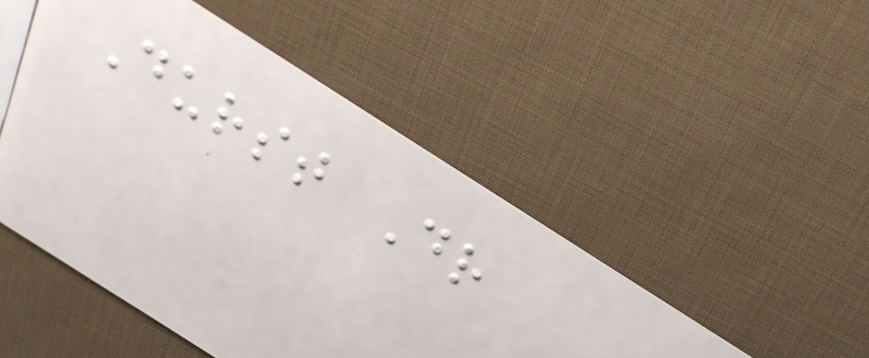Durst Dr
